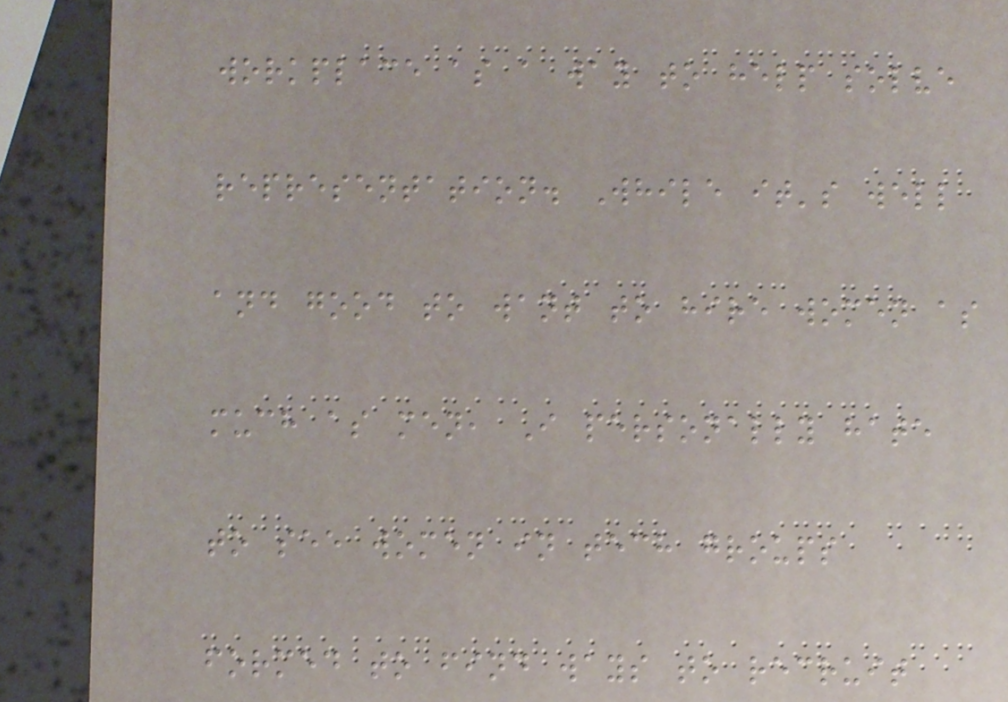workplace as a way to help solve
representation. While it's well
and good to want to hire women as
much as men, I personally hate
to see women in tech groups
formed to find ways to recruit
